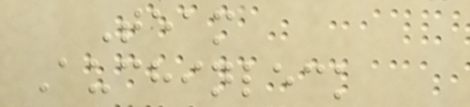Team
Auchinleck
